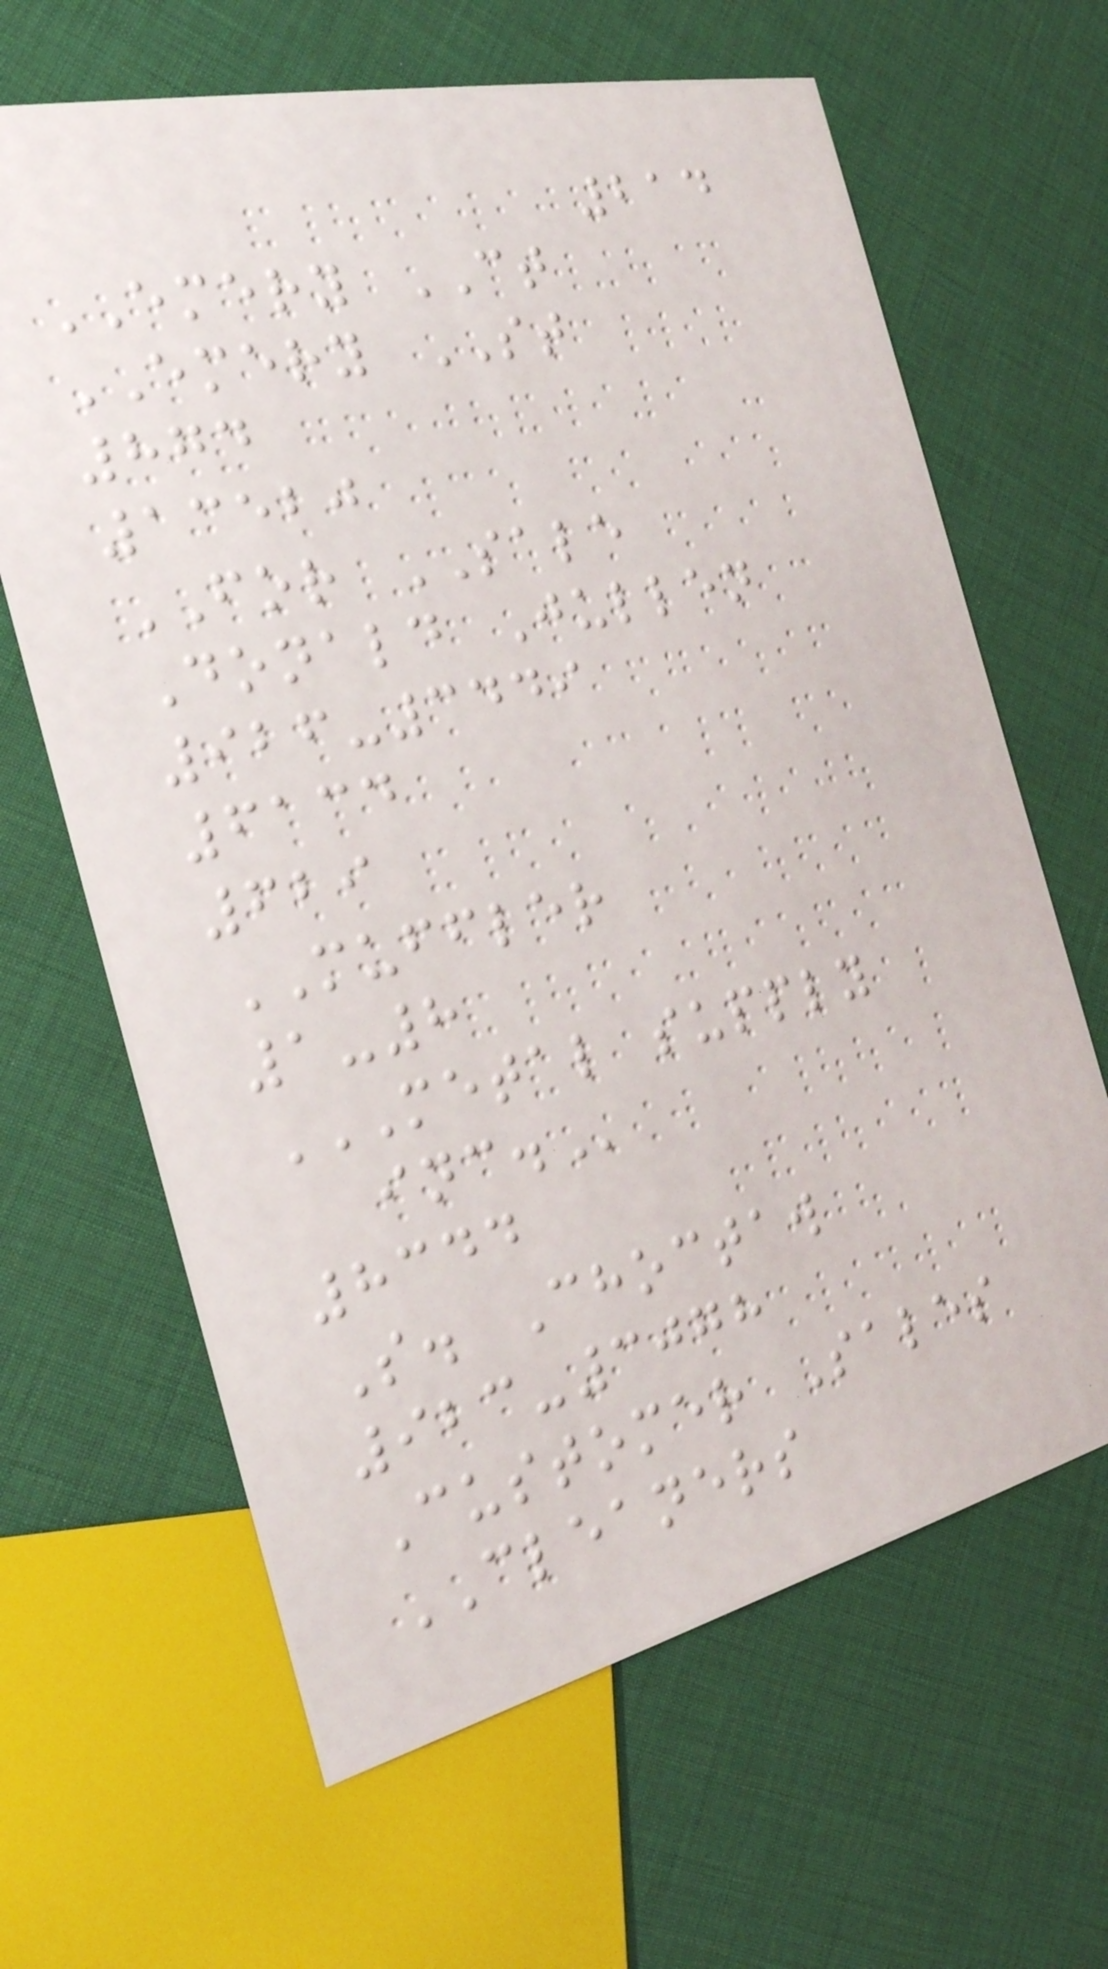214
EMERY CT
EMERY ST
874
13520
FOR SALE
Donald Jullen
926-3449
6134
629
MUFFLER
1-8
METAL SUPPLY
INC.
8344
S. Choctaw
923-3078
Customer Sales
CLEANERS
